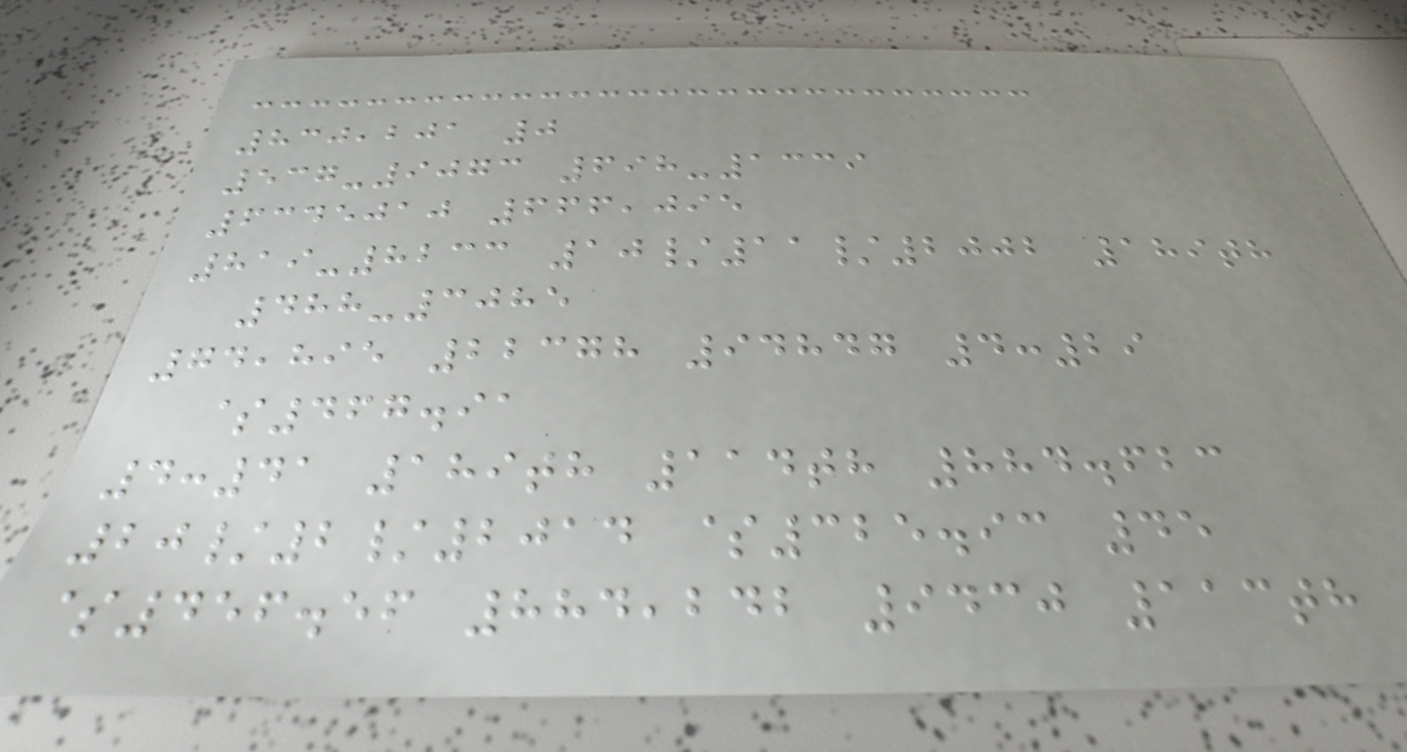830,201 0
537-9073 698-1339
6345010 666,095
819-8233 10/11/2002 189th
488-3085
74,895 22378 94847 4:29
$467.91
4:41 189th 114th 884.623
20/2/2014 $325.93 45
$456.56 884,242 9430 113th
